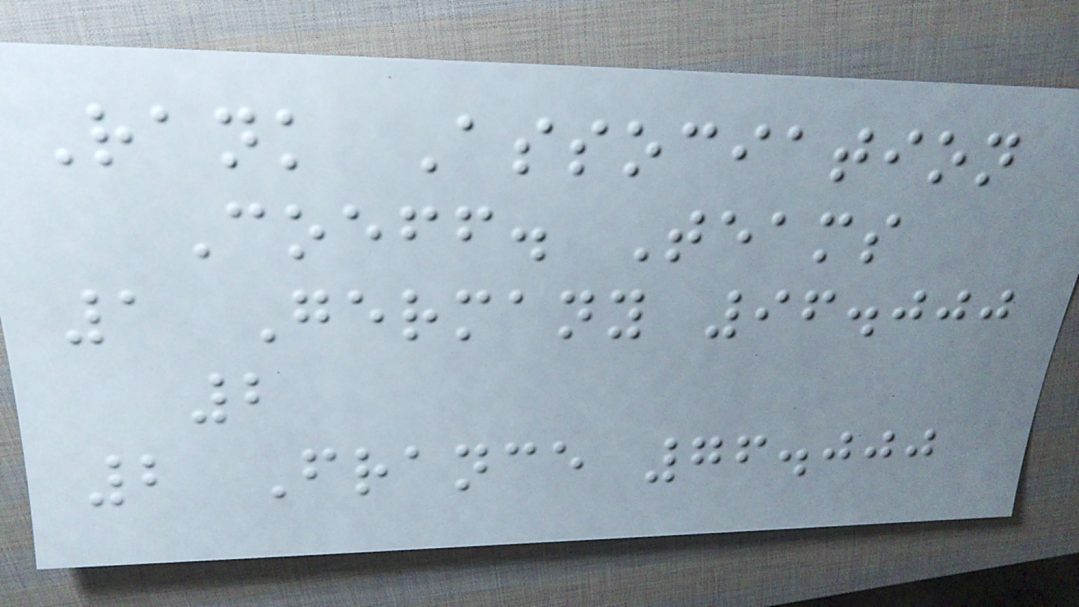Rank Association
Coeff. Teams
1 Germany 96.000
2
2 France 76.000
